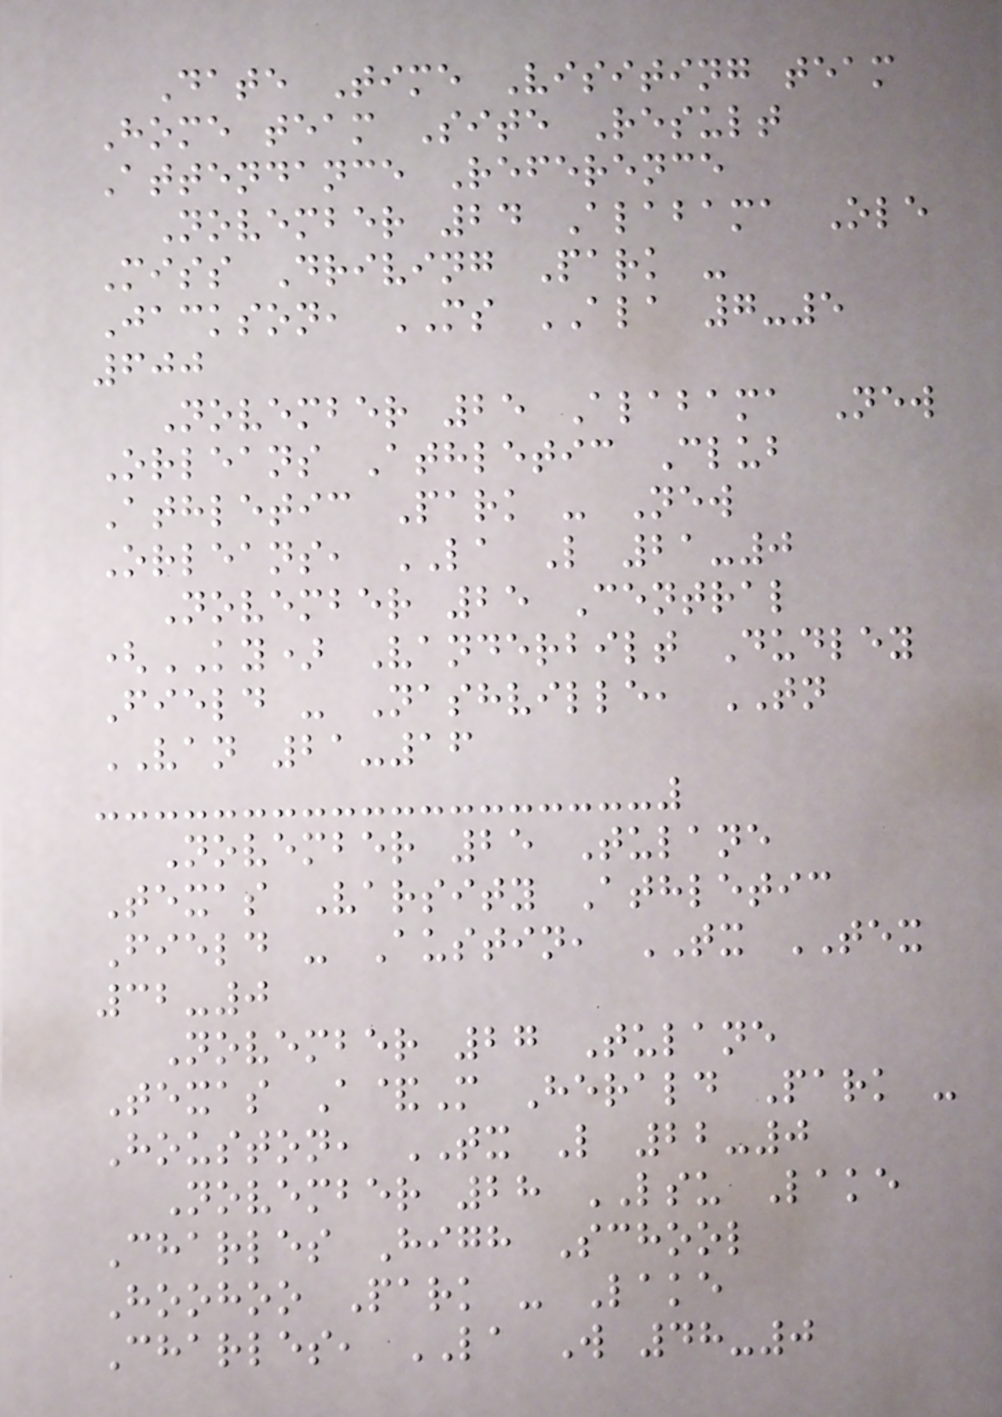Date Time Visiting team
Home team Site Result
Attendance Reference
November 24 Alabama Ole
Miss Driving Park -
Jackson, MS ALA 7-5
600
November 25 Alabama New
Orleans Athletic Club
Athletic Park - New
Orleans, LA L 21-0
November 25 Central
(KY) Vanderbilt Dudley
Field - Nashville, TN
VAN 21-16
November 25 Tulane
Texas Varsity Athletic
Field - Austin, TX TEX
32-0
November 27 Tulane
Texas A&M Herald Park -
Houston, TX L 22-0
November 28 LSU Lake
Charles High School
Hoohoo Park - Lake
Charles, LA W 48-0
